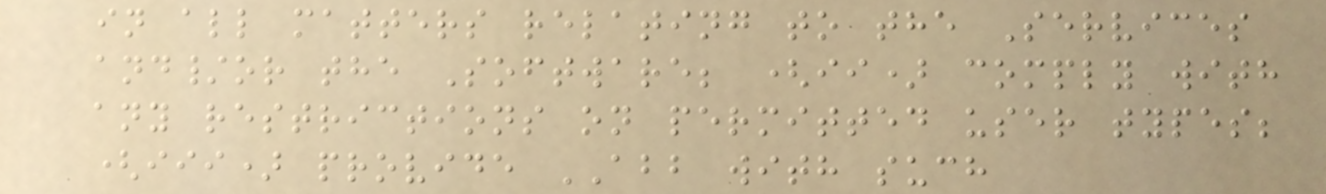in all matters relating to the Services
and/or the Software; (ii) comply with
any restrictions on permitted user types;
(iii) provide ABB with such
